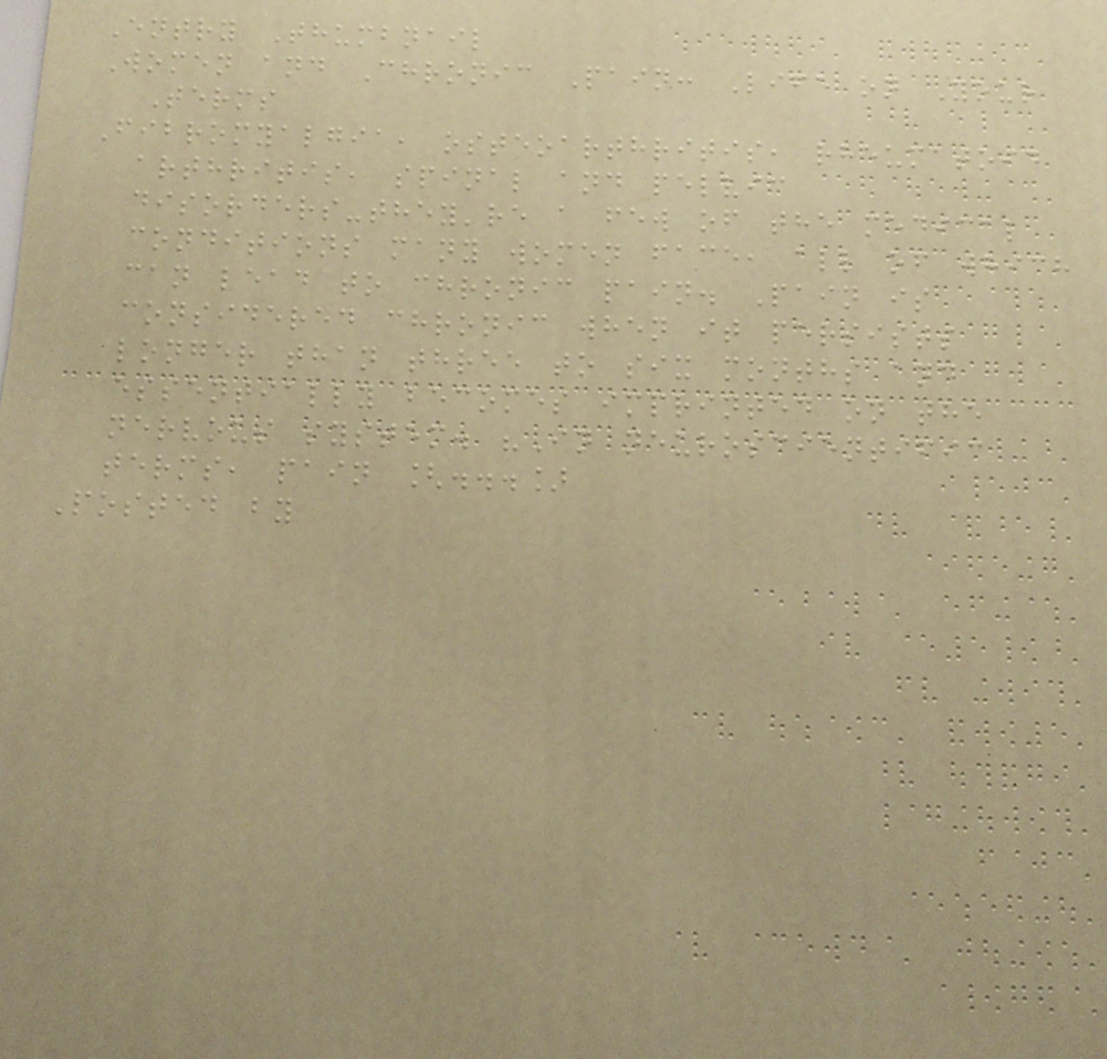Entry Thumbnail
Women and Chronic Pain: Life on Your
Terms
Fibromyalgia, osteoarthritis, rheumatoid
arthritis, spinal and pelvic
disorders-they're a few of the medical
conditions many women face, all of which
can lead to chronic pain. Pain is
considered chronic when it persists
longer than three to six months and
essentially becomes imprinted on the
nervous system. "In neuroscientific
terms, pain [...]
Posted by
